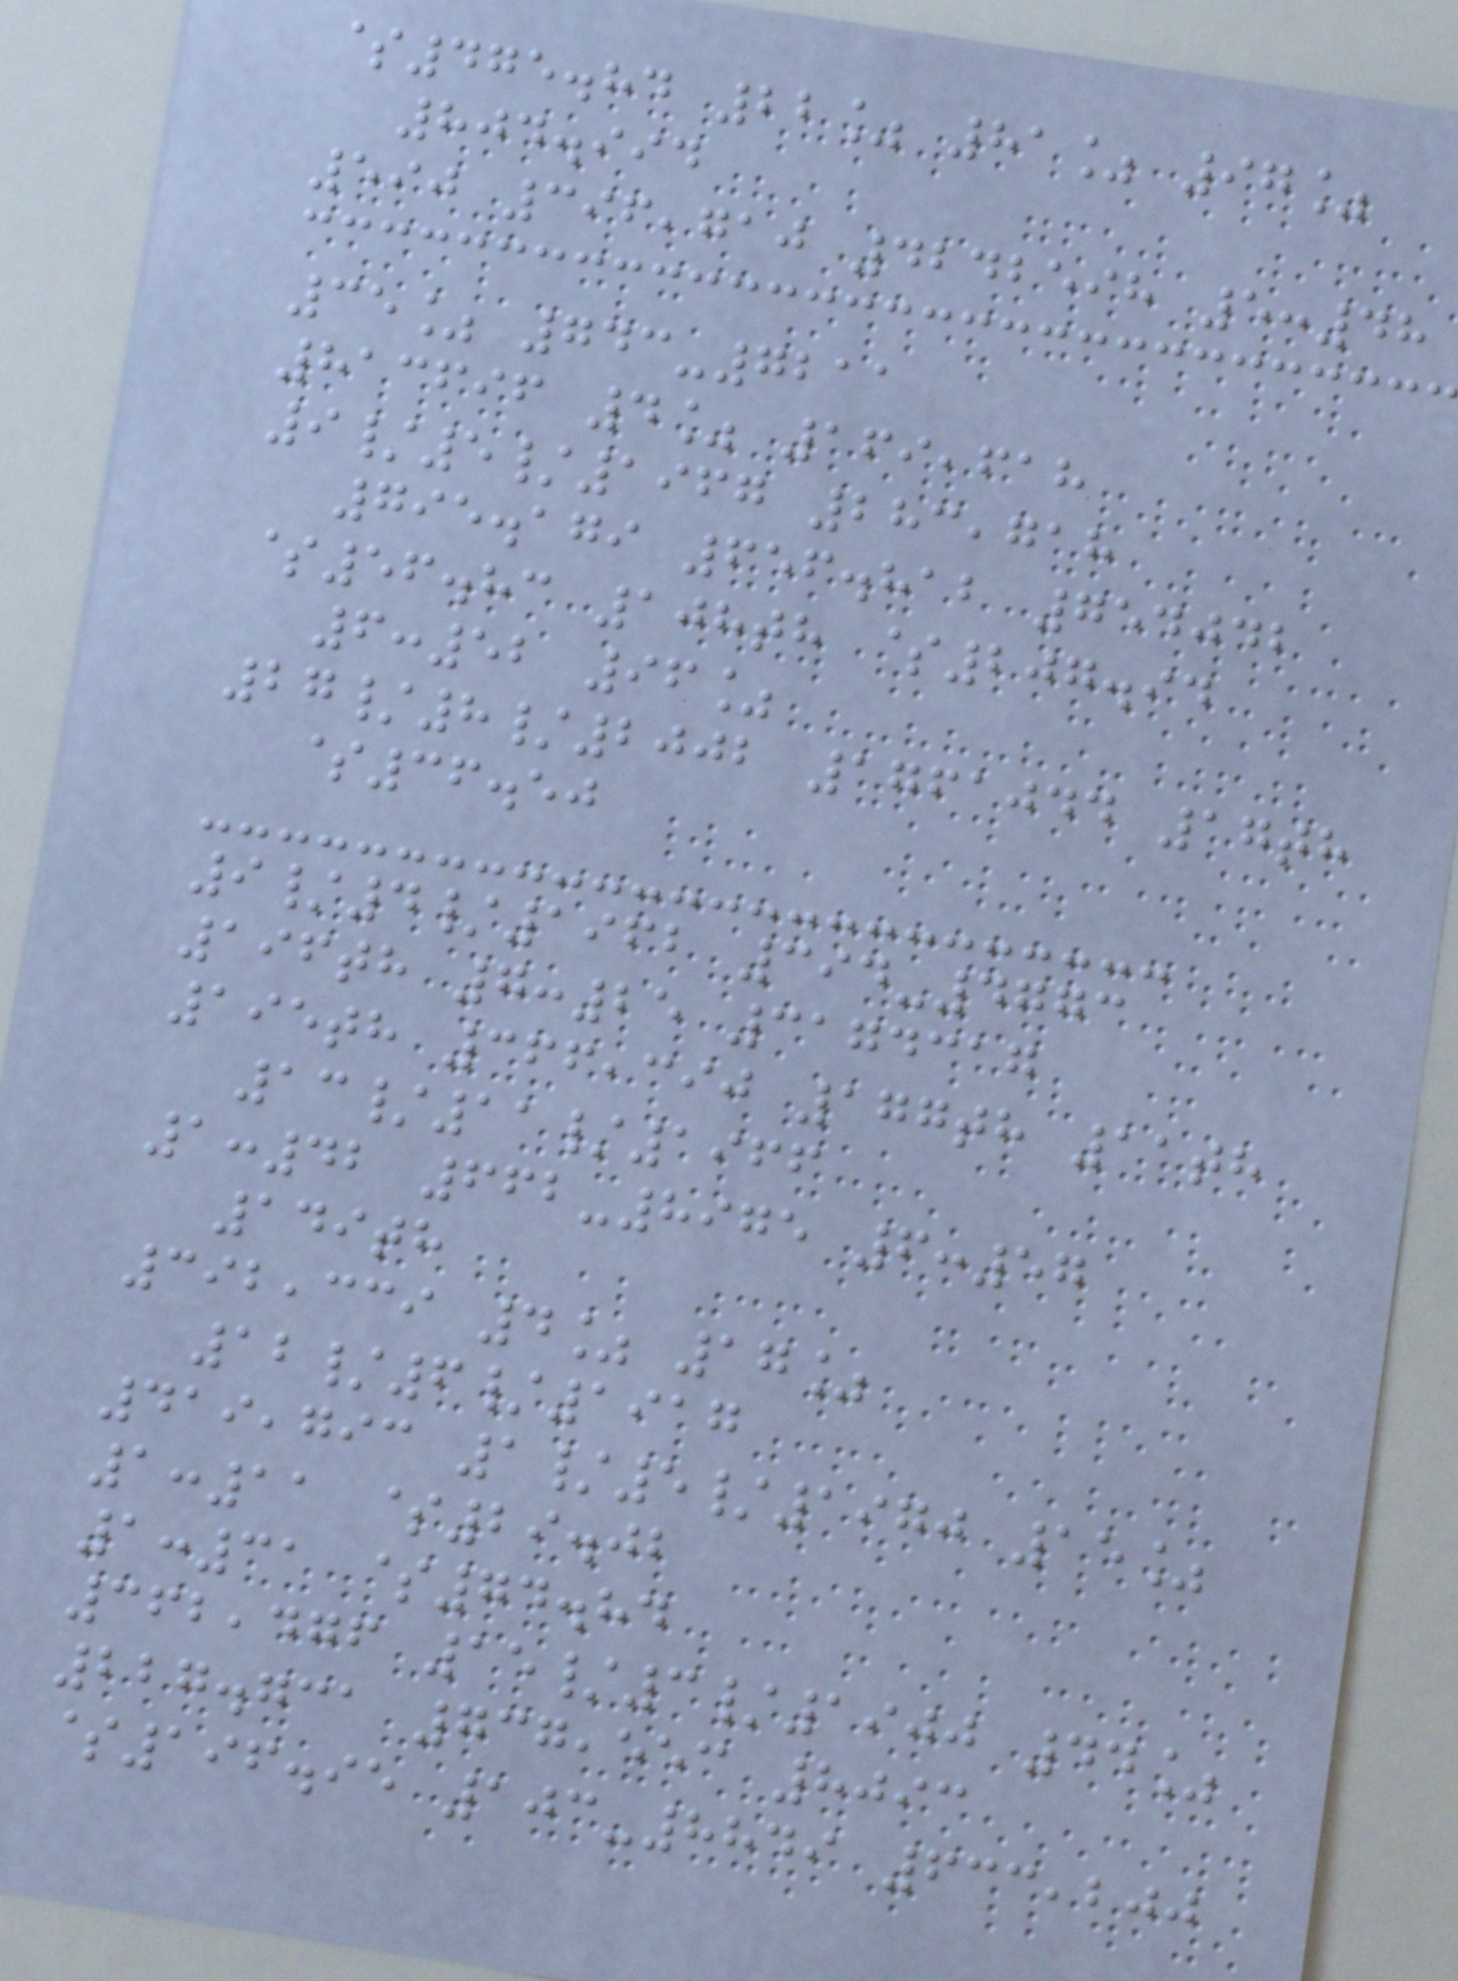$475.84 22% 81% 97%
804.994
590 396,710 4242598 5:48
35% 743-7211
813696 4% 169,618
9/5/1967 283,718
795.179 656.812 754042
$56.83 108th $207.94
6:52 96%
27/8/2002 1761044 17th
$36.50
9/4/1962 394-4773
196th 7:25 3174317
195th 366,390 177th 11th
13/11/1966
1:42 662-8975 6:57
149th
392,339 4% 17%
12/6/1917
419,793 1/5/1970 15%
1:11 $29.02
1:31 $74.84
362,476 15/3/1900 44%
227.731 737,553 8093
$196.95 103-8849 633,200
